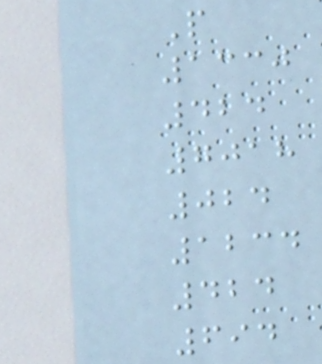P
1330
424
7018
024
1234
424
694
